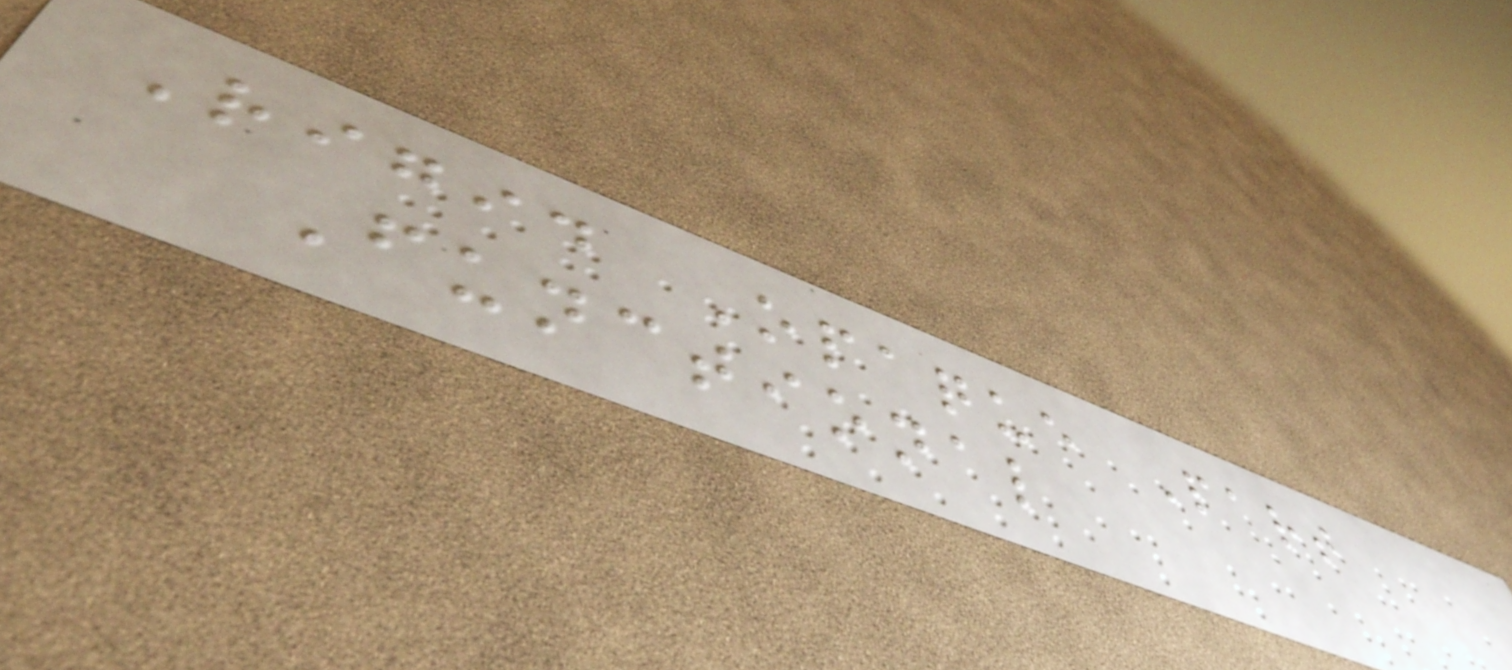Rigid Opaque Part
Functional
